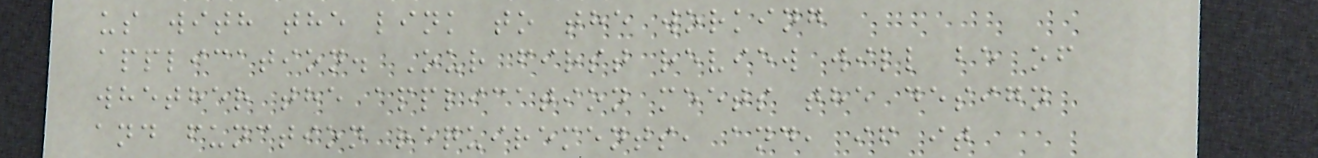us with the link to the working
application. Our first review will be of
whether the application meets the design
and function requirements, and, if it
